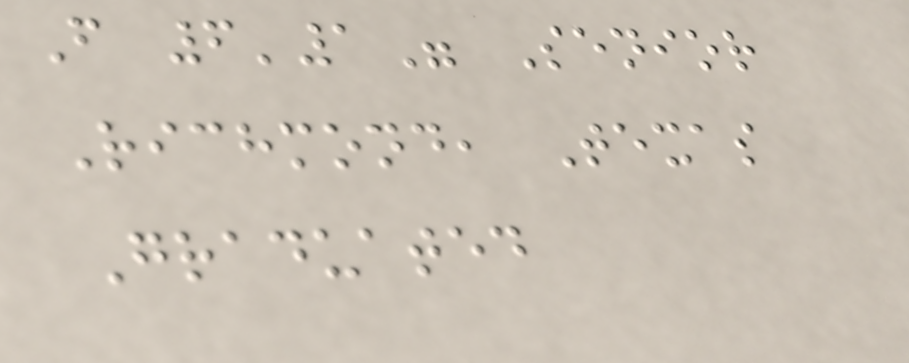F 6'1" Senior
Richmond, Texas
Graduated
